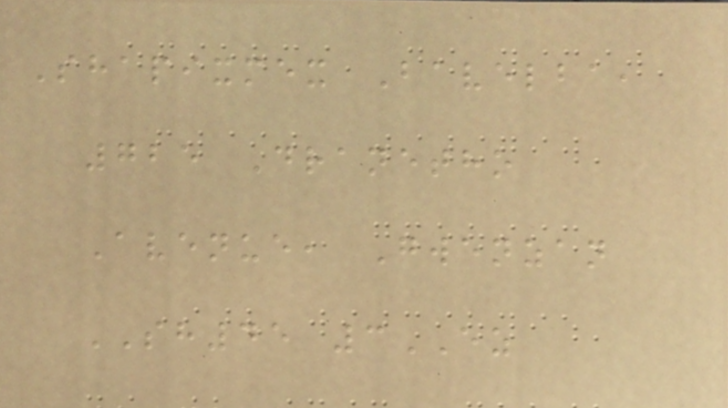Shapixmex Bavelba,
725 Dranetho
Avenue, Gwenzan
SH45 3EZ
